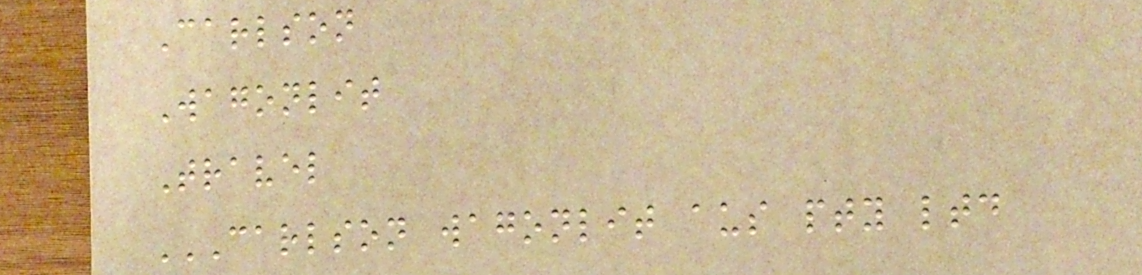Carlson
Wagonlit
Travel
CARLSON WAGONLIT AUS PTY LTD
